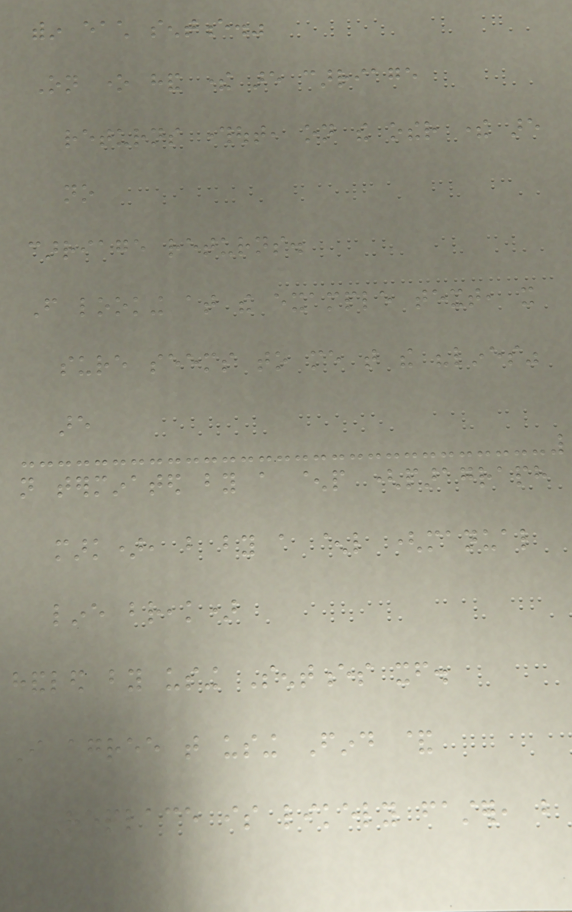within each sentence."
On one hand there are carriage
returns throughout, on the other there are
no
carriage returns.
From looking at the example text, it
sure seems to me that the "lines"
are
not terminated by a ^p (paragraph
mark), but by a ^l (manual
line break)
handled by using Sentences itself.
I agree that using Find &
Replace is likely faster, but
